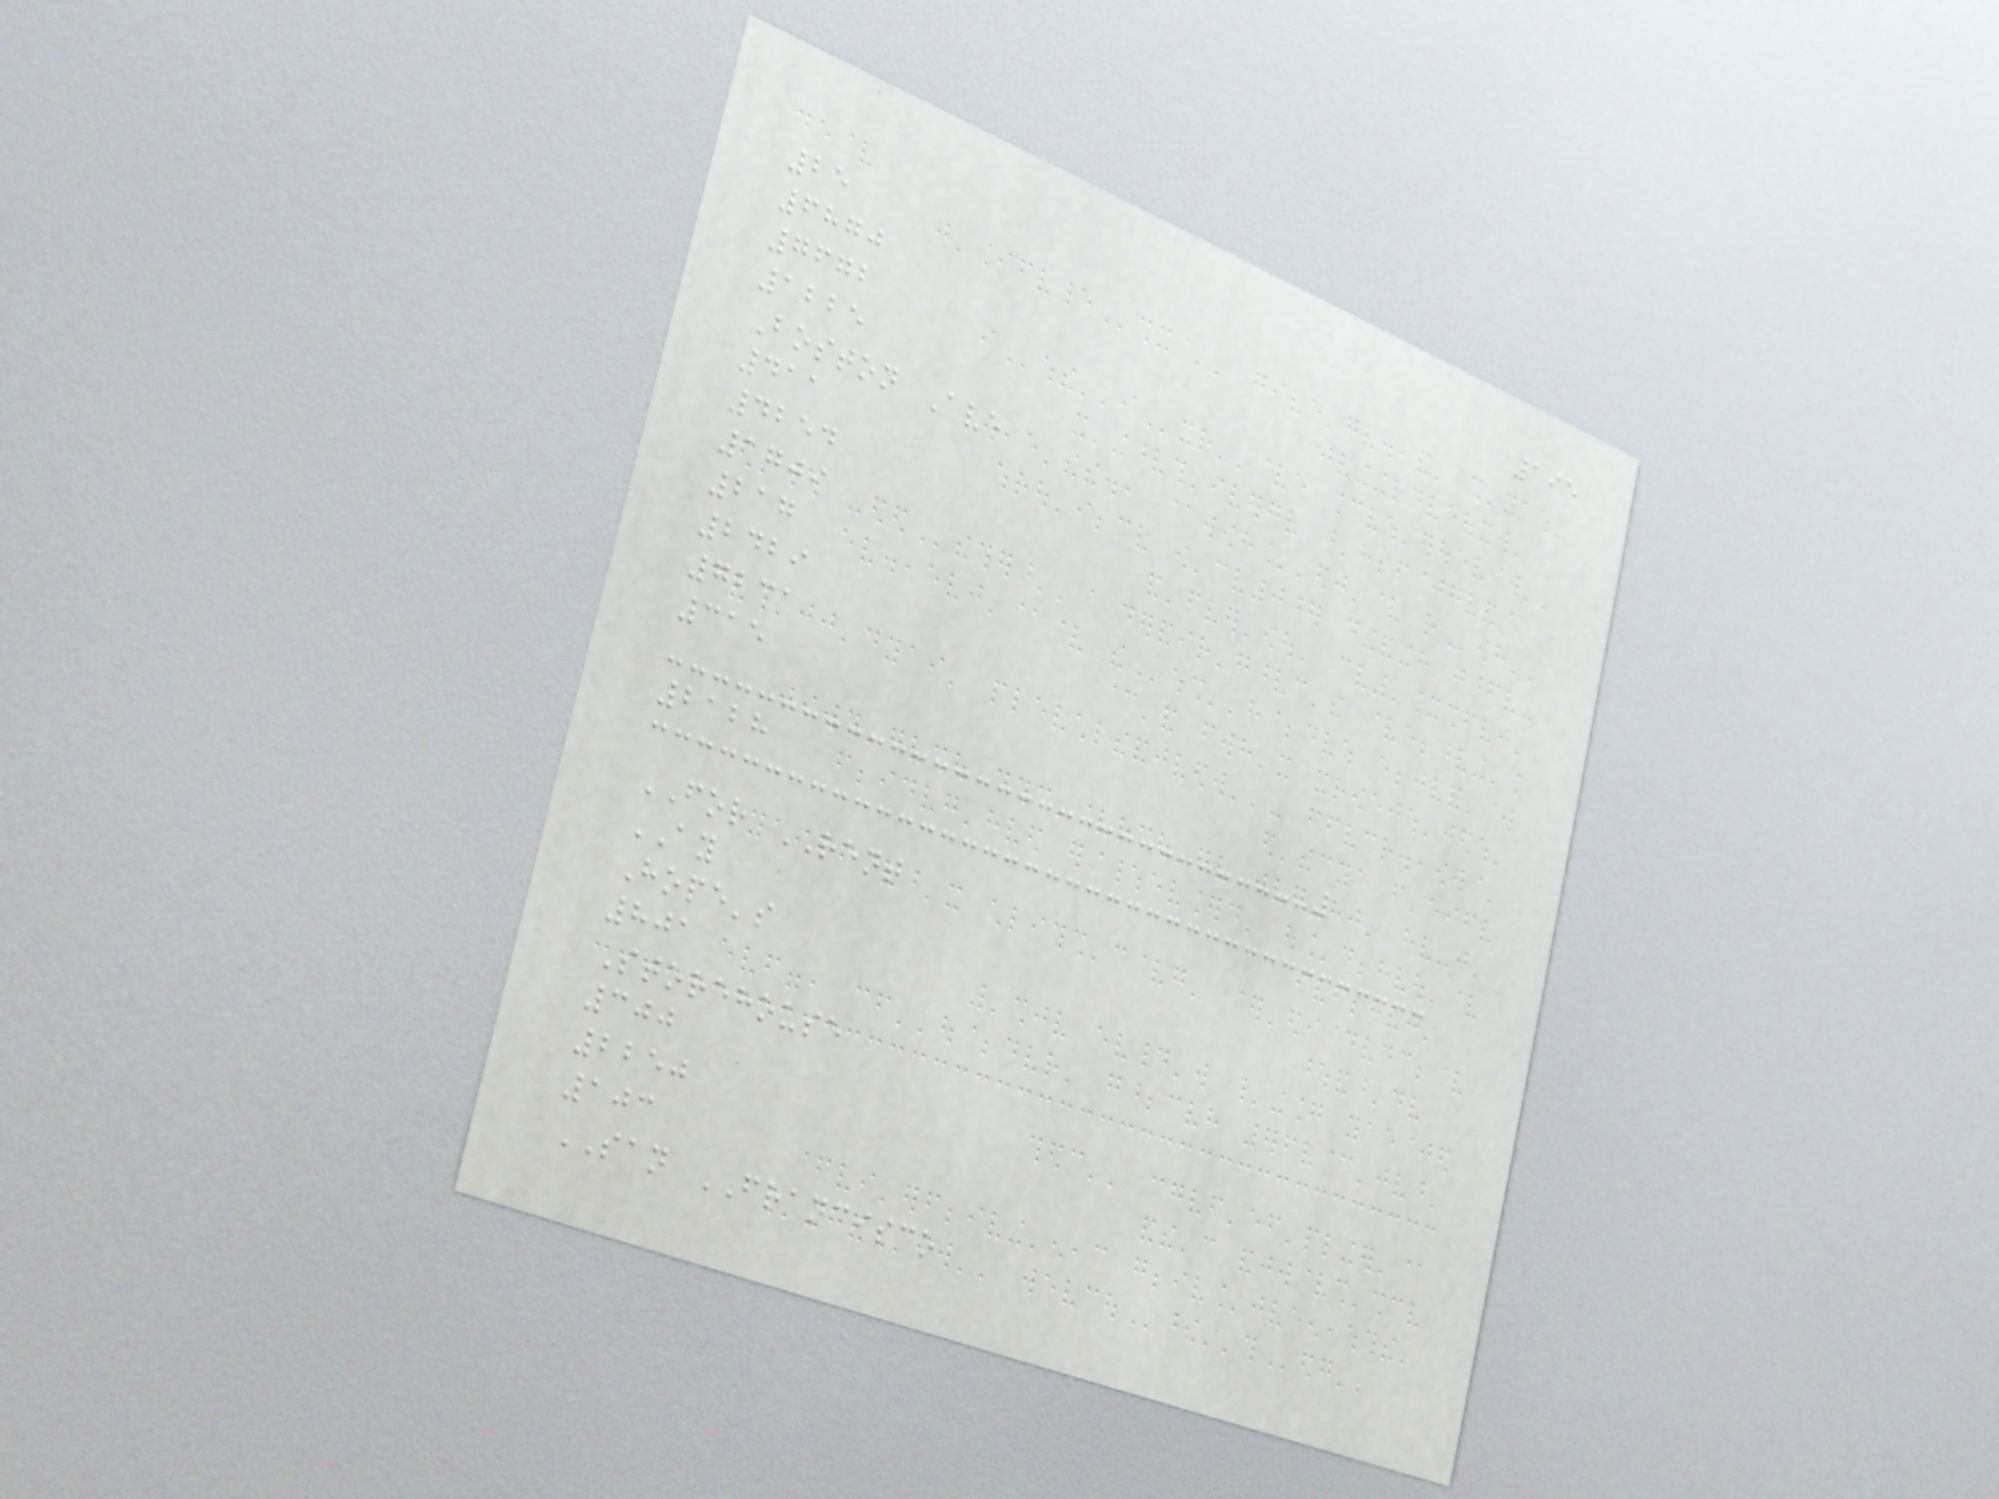195
25
6870
7672
1225
Boston Ave
411
4254
1709
217
2429
7231
315
2128
FOR RENT
AY
Hope's
801
Storehouse
300
2250
103
SAN FRANCISCO
